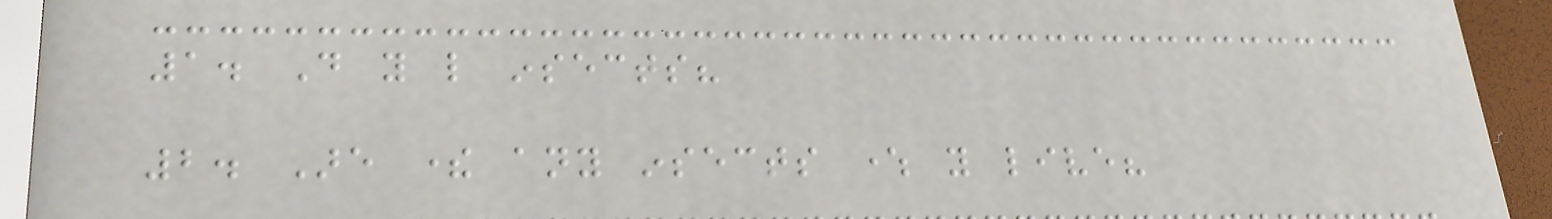1. Do you like insects?
2. Are there any insects where you live?
